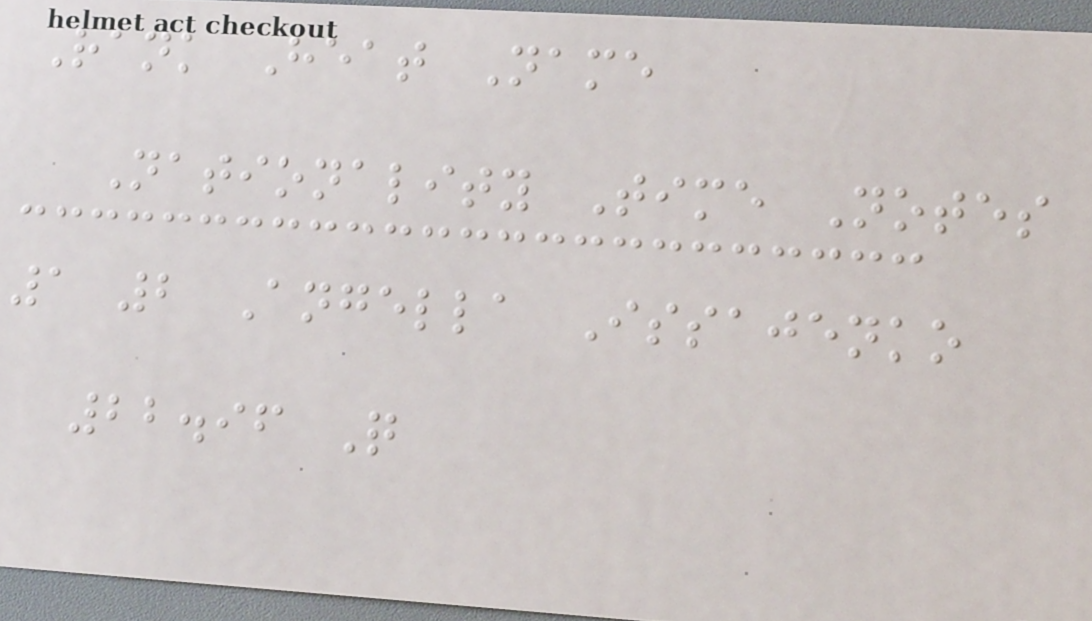Rank Heat Name
Nationality Time Notes
1 2 Angella Issajenko
22.96 Q
